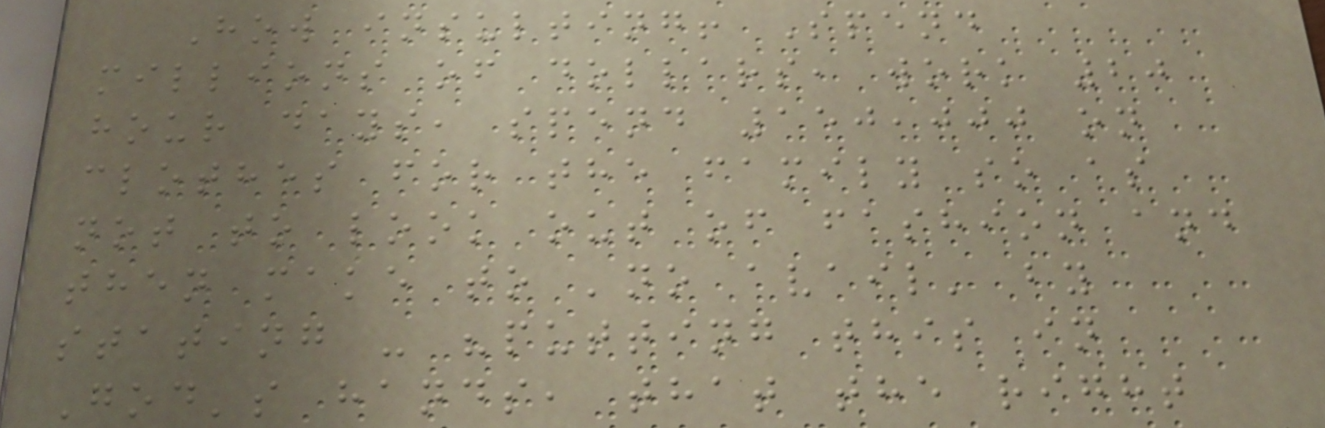How insulting! Spend
millions of dollars, work 20
hour days, spend 150,000 on
clothes for the family so as
not to look out of fashion and
then make to 'no avail' by
stating - "putting this in
God's hands, that the right
